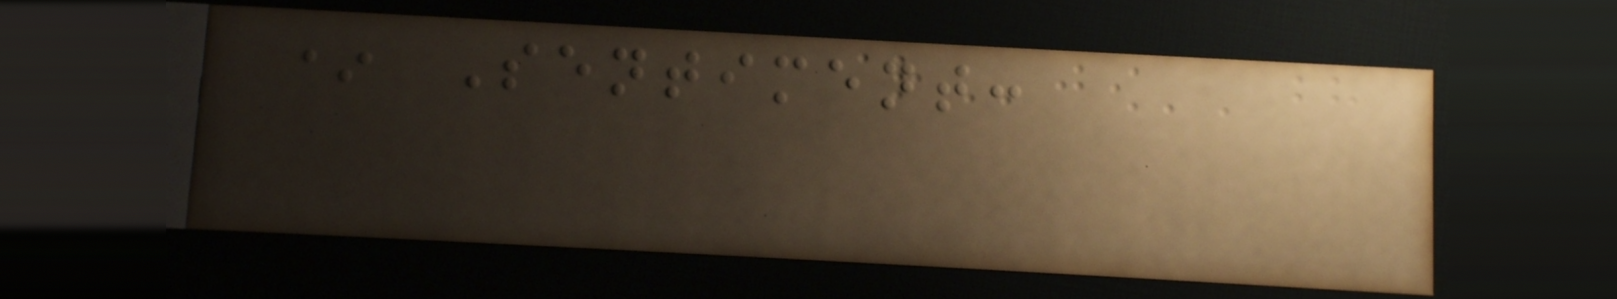* Sentiment:
